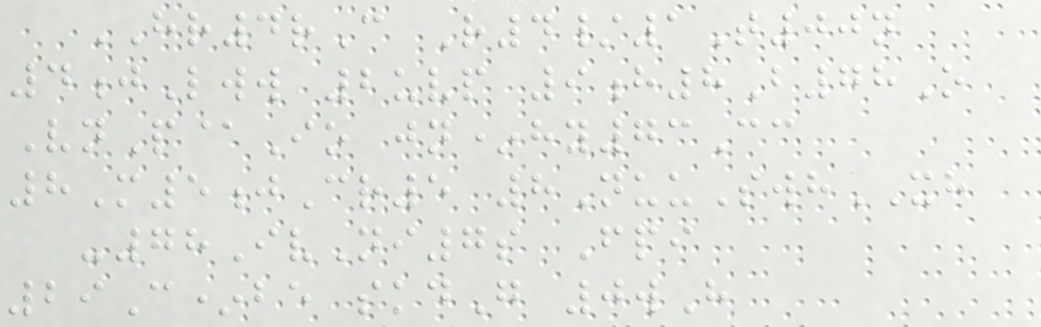HR4rC R4/1T00n
4jLww 2uvp 9h8B78O
VnP@Io jn*hy73Cc
8M5jCr5 8NuuSwhXH
-78IvNi7s Fpi
29C*be skdG 0wH
